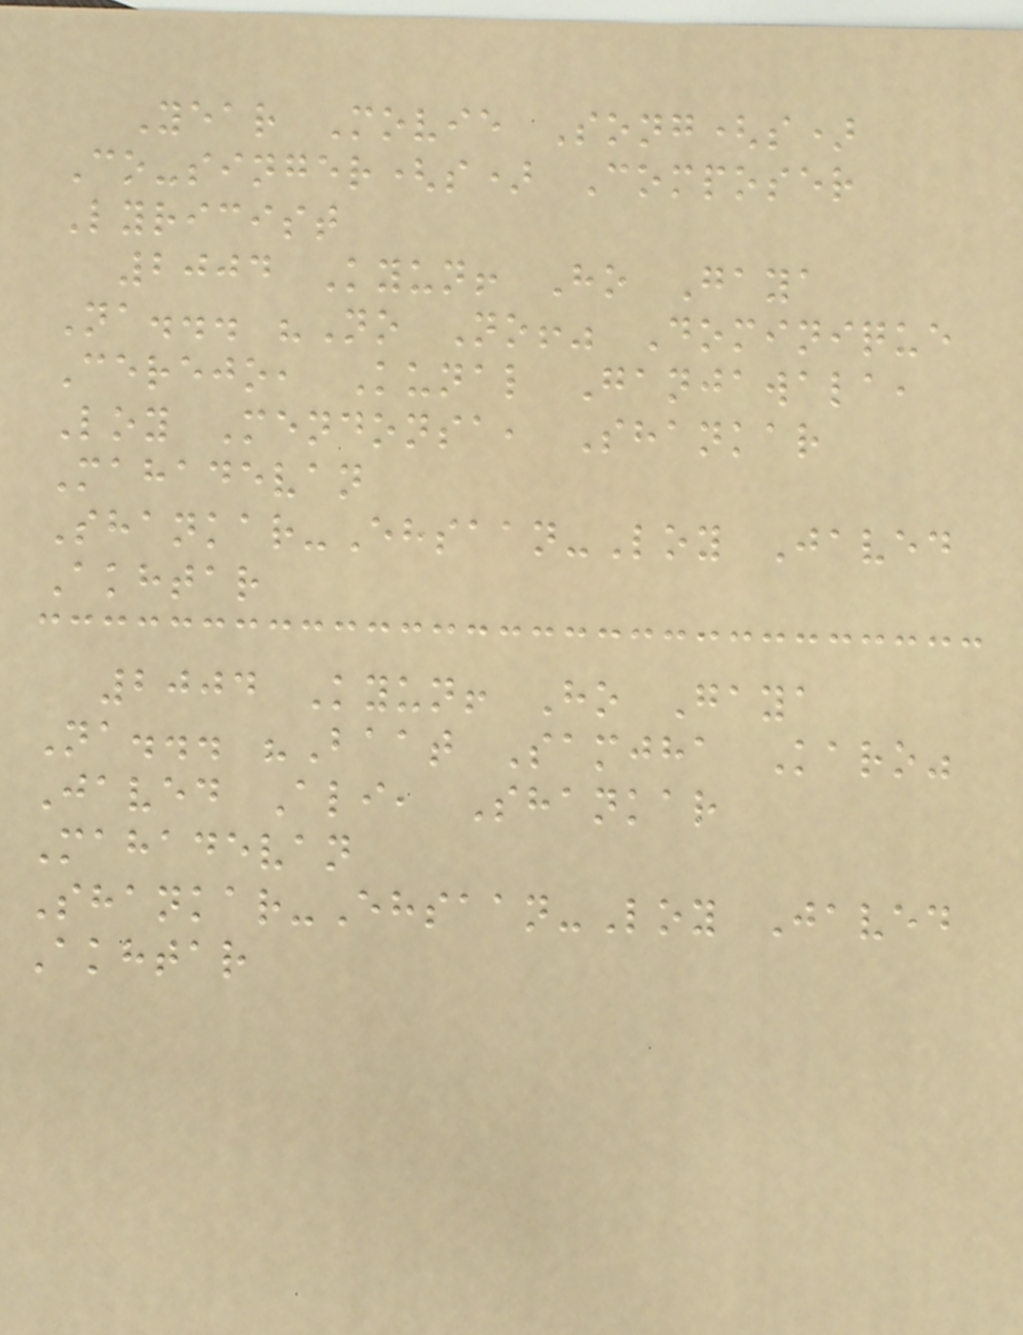Year Movie Song(s)
Co-singer(s) Composer
Lyricist
2004 Kyun! Ho Gaya
Na... "No No!" Dominique
Cerejo, Kunal Ganjawala,
Loy Mendonsa, Shankar
Mahadevan
Shankar-Ehsaan-Loy Javed
Akhtar
2004 Kyun! Ho Gaya
Na... "Baat Samjha Karo"
Javed Ali, Shankar
Mahadevan
Shankar-Ehsaan-Loy Javed
Akhtar
